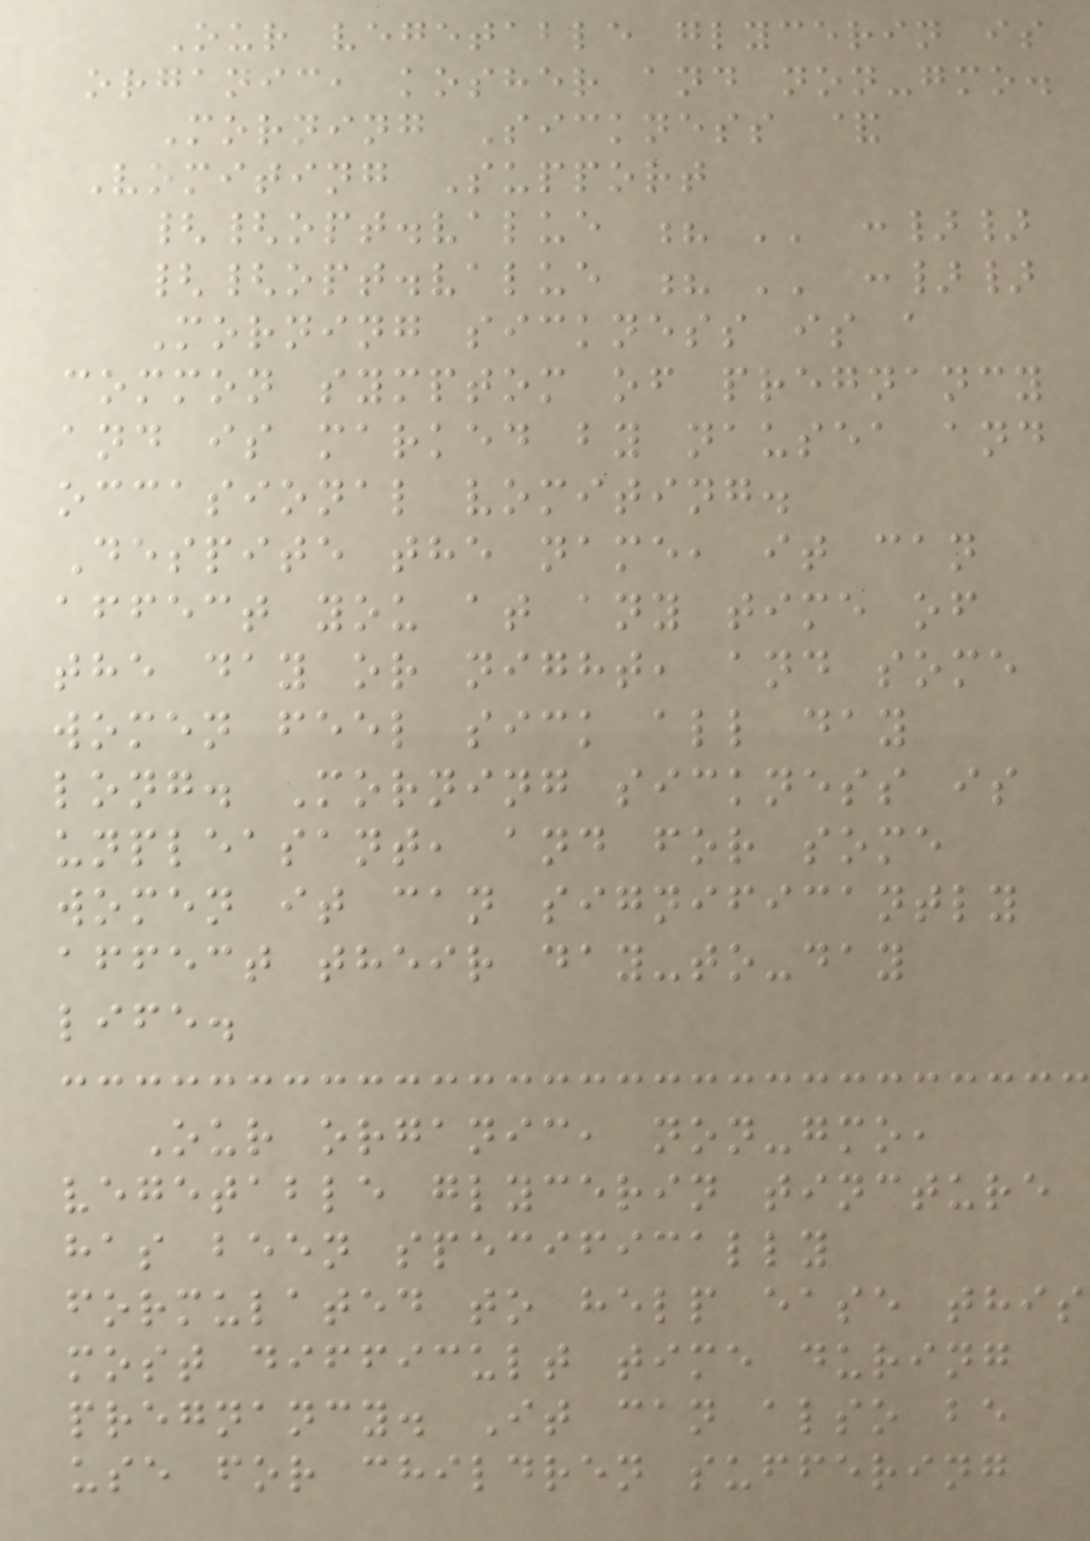Our vegetable glycerin is
organic, kosher and non-gmo.
Morning Sickness &
Vomiting Support
{{opt.value ? '' :}}
{{opt.value ? '' :}}
Morning sickness is a
common symptom of pregnancy
and is marked by nausea and
occasional vomiting.
Despite the name, it can
affect you at any time of
the day or night, and some
women feel sick all day
long. Morning sickness is
unpleasant, and for some
women it can significantly
affect their day-to-day
life.
Our organic, non-gmo,
vegetable glycerin tincture
has been specifically
formulated to help ease this
most difficult time during
pregnancy. It can also be
use for children suffering
